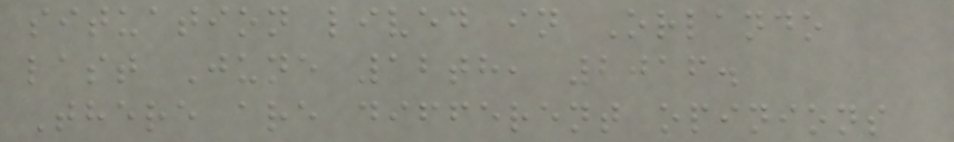situation lived in Orlando
last June 12th, 2016.
There are different opinions
